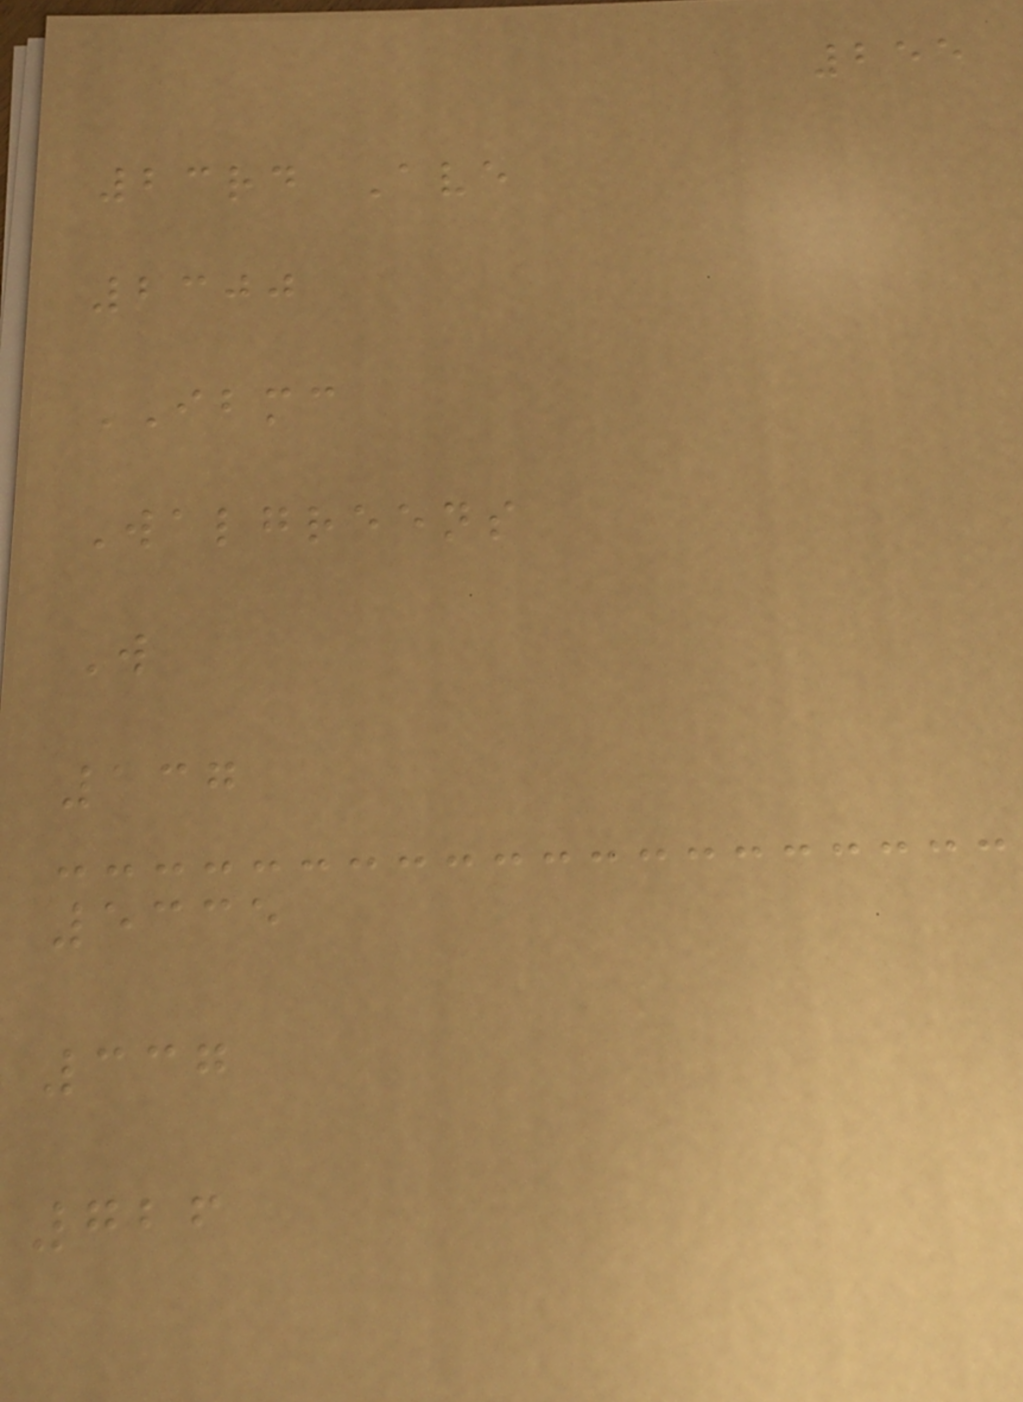255
23rd Ave
2300
IBMC
Walgreens
W
137
5335
337
726
